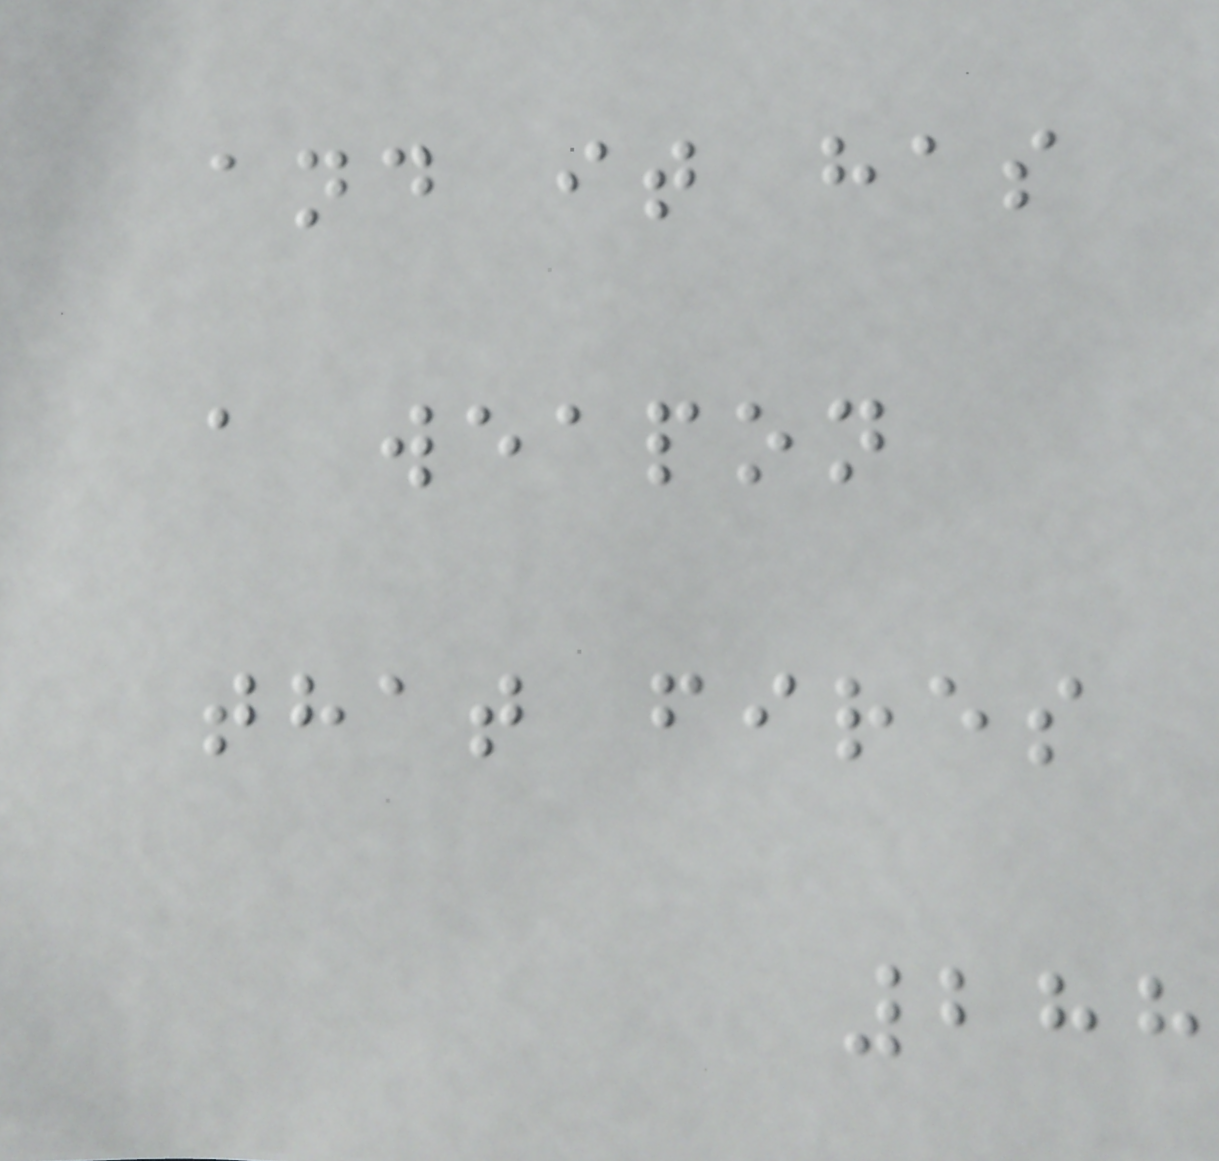and it has
a weapon
that fires
288
